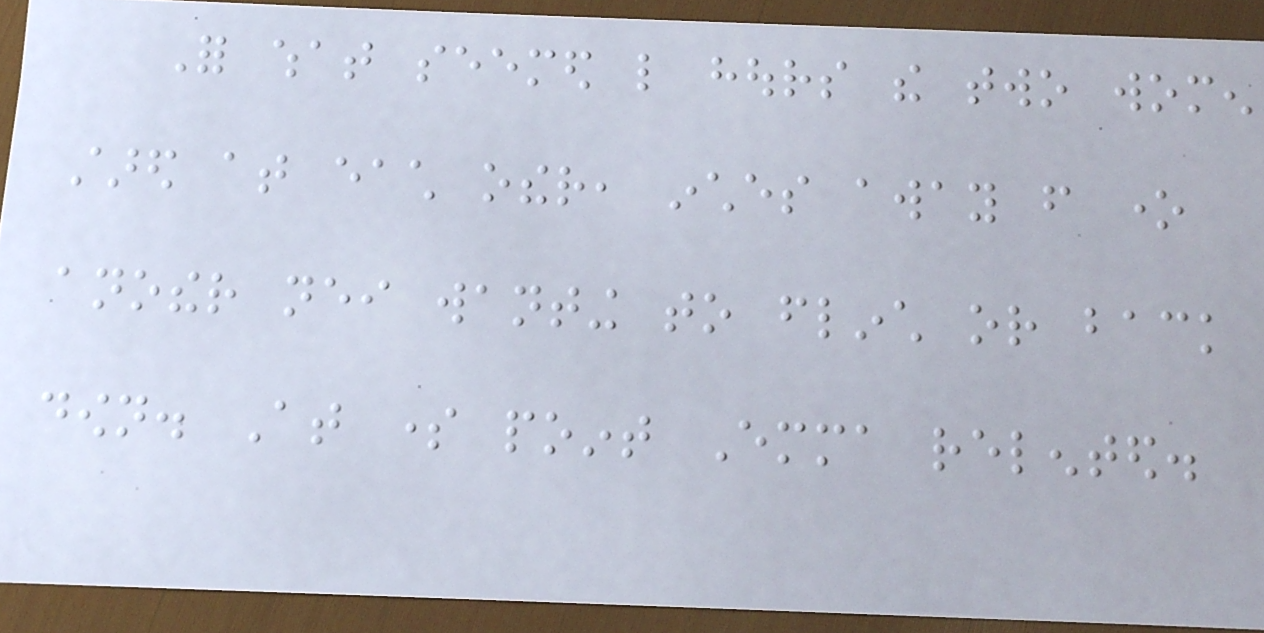For what seemed like hours the two women
stared at each other, inches away from one
another neither wanting to flinch or back
down. At some point Emma relented.
